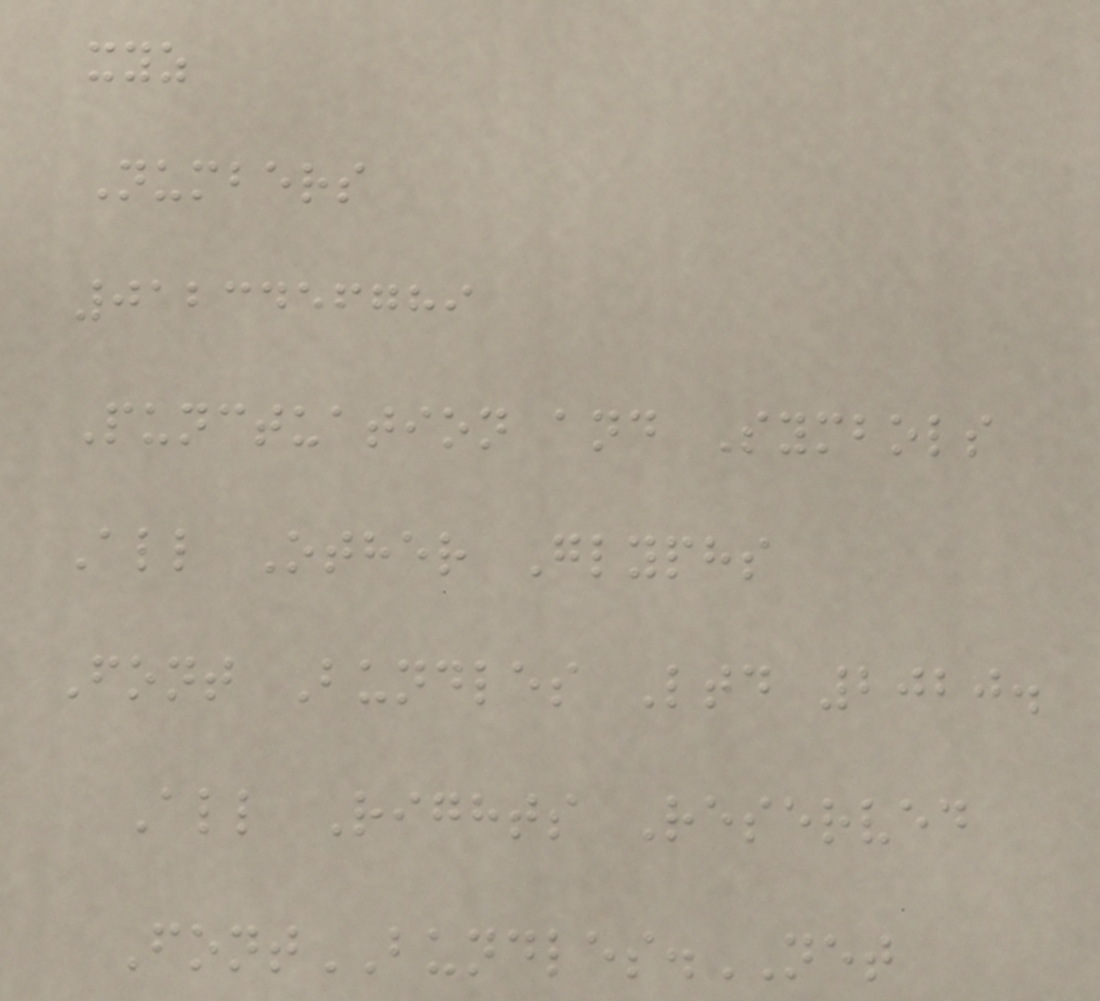xyz
Numbers
0123456789
Punctuation and Symbols
All Other Glyphs
Font Bundles Ltd 2020.
All Rights Reserved
FontBUNDLES.NET
